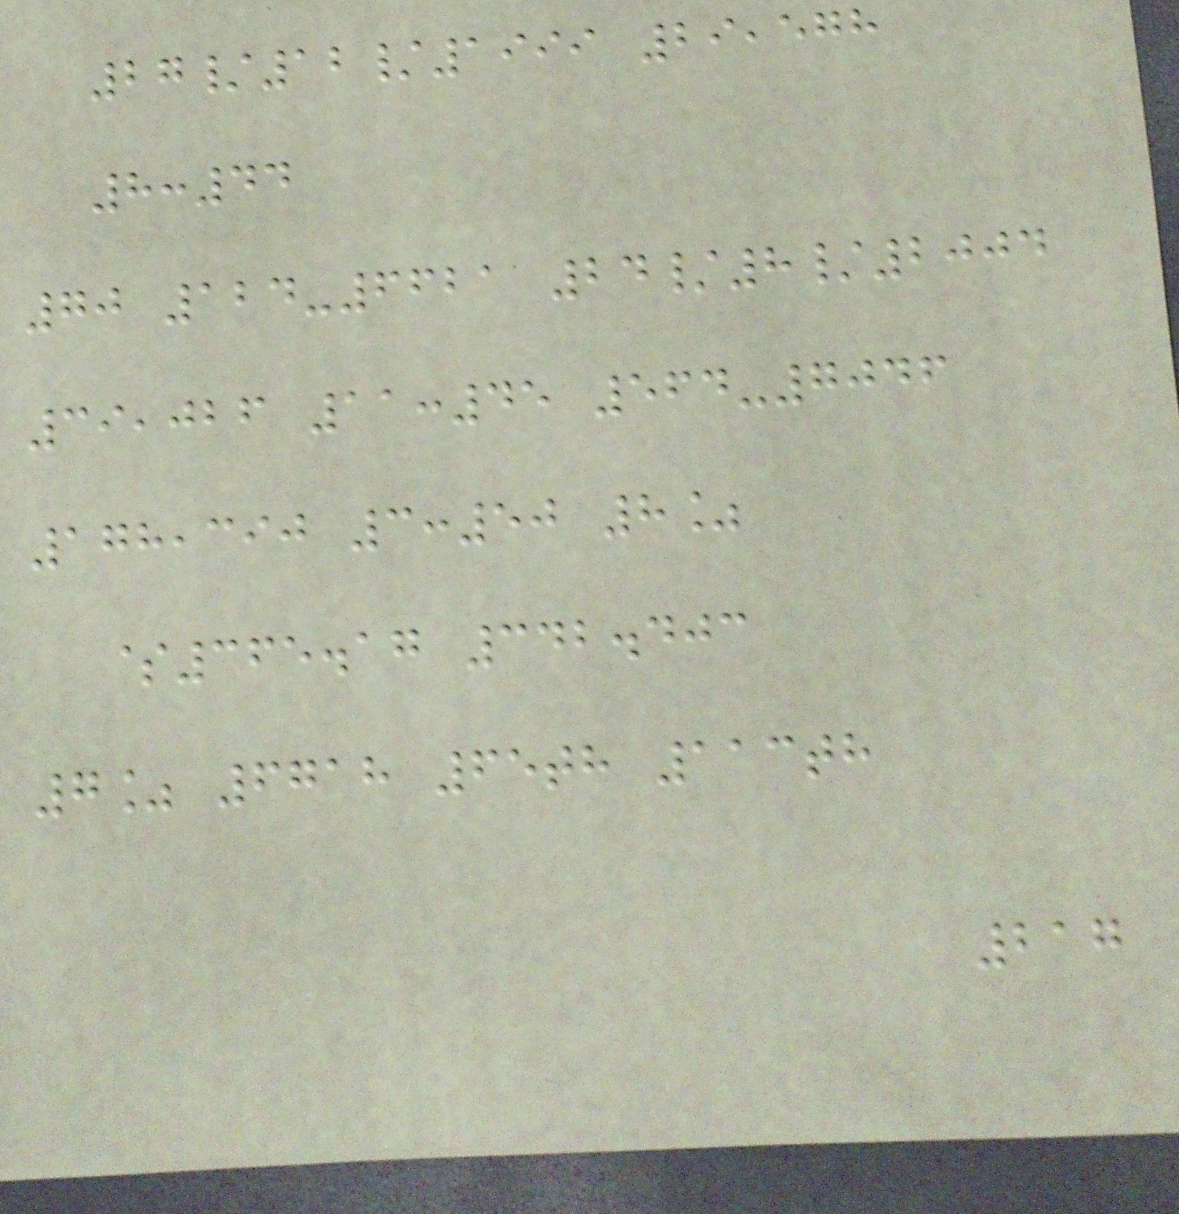27/12/1999 29,578
8:44
70 124-6621 24/8/2004
39,026 11:45 564-7046
178,390 3:50 8%
$365.17 342.403
7% 6718 65th 113th
217
